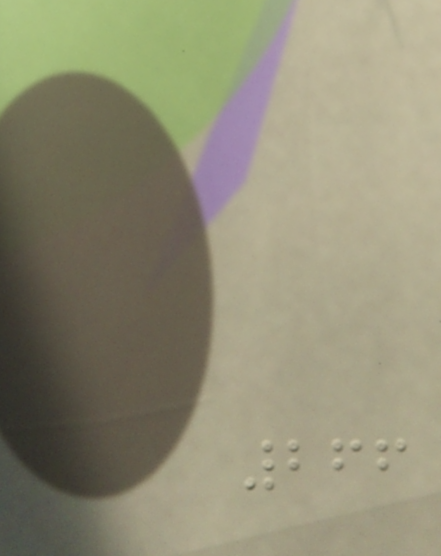266
